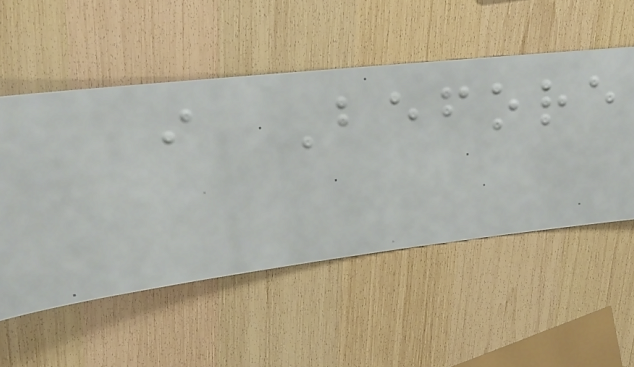i Before
